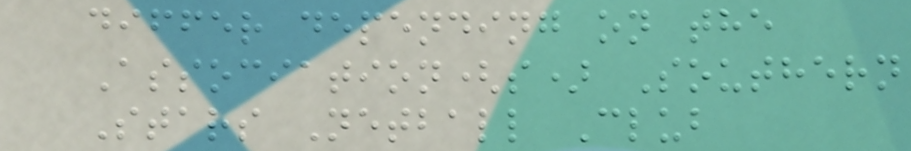differ depending on the
Association(s) Southern
Stars Netball Club
